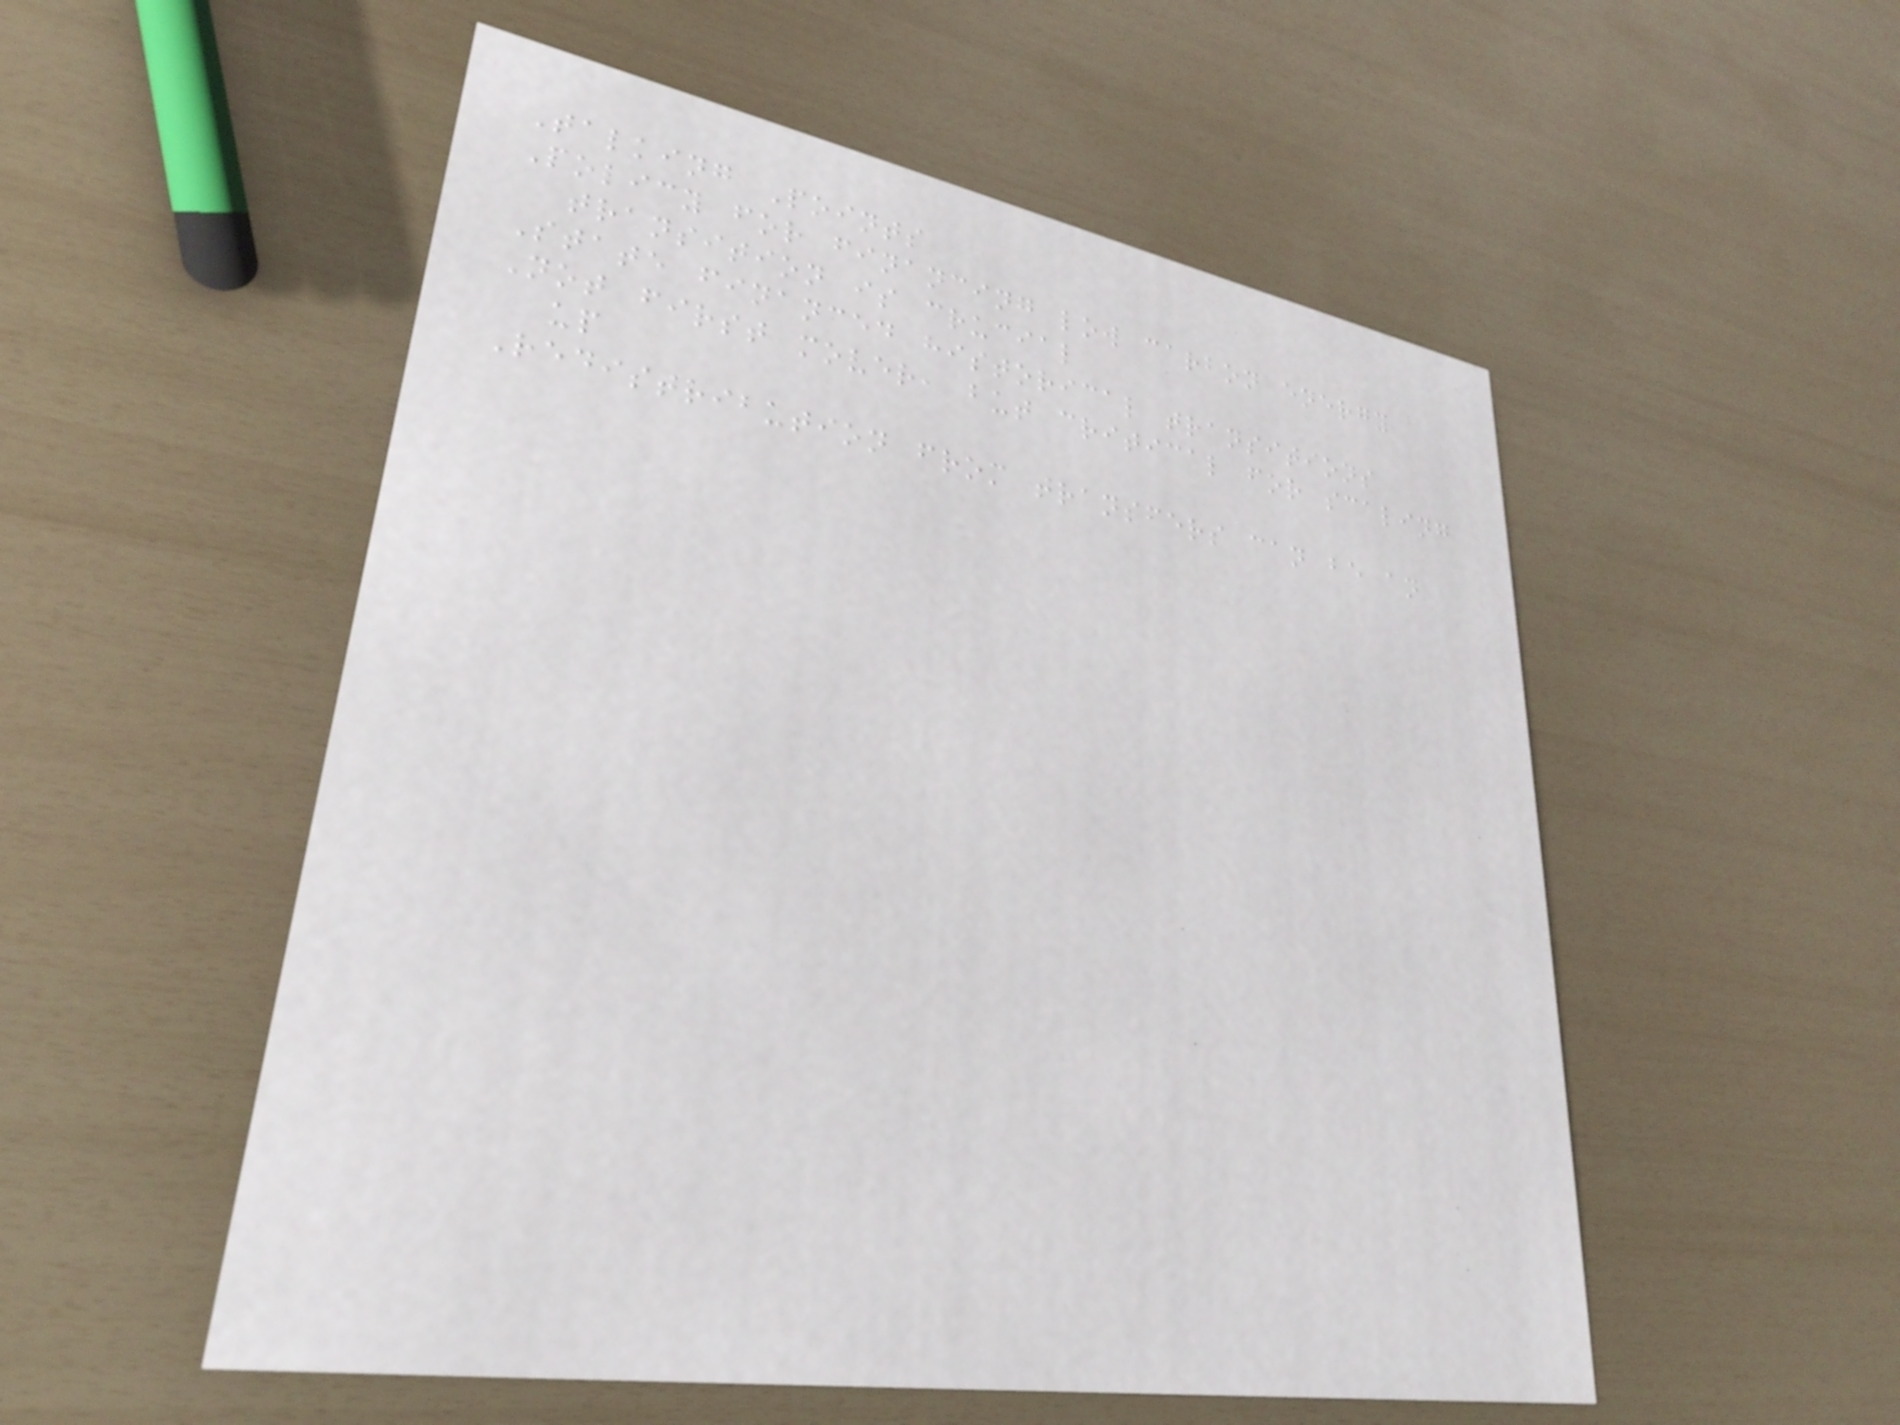Talking Points
Policy for financing low carbon energy
transition is crucial
State financed historical transitions
Not first mover, but critical for scaling
up
Redistribution from transfers can be an
